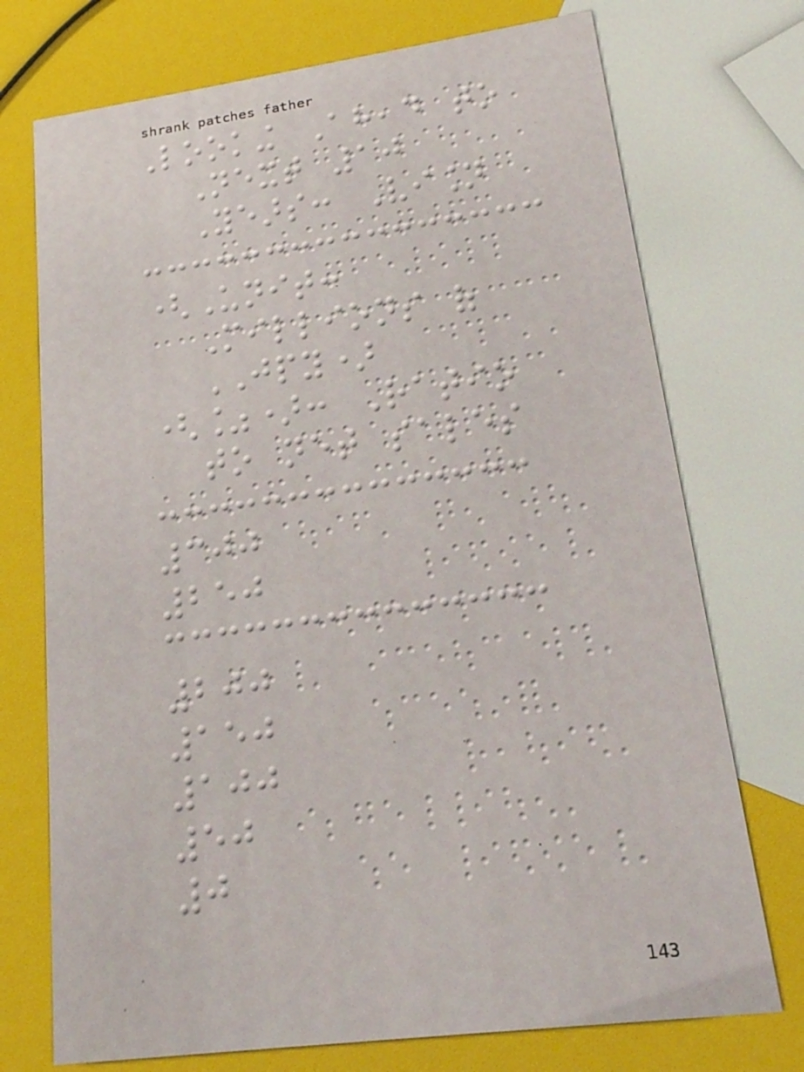Looking Ahead to
Next 10
Years: Vision
(Unit:
Millions of
JPY)
(%): Ratio
to net sales
300
250
200
150
100
50
0
